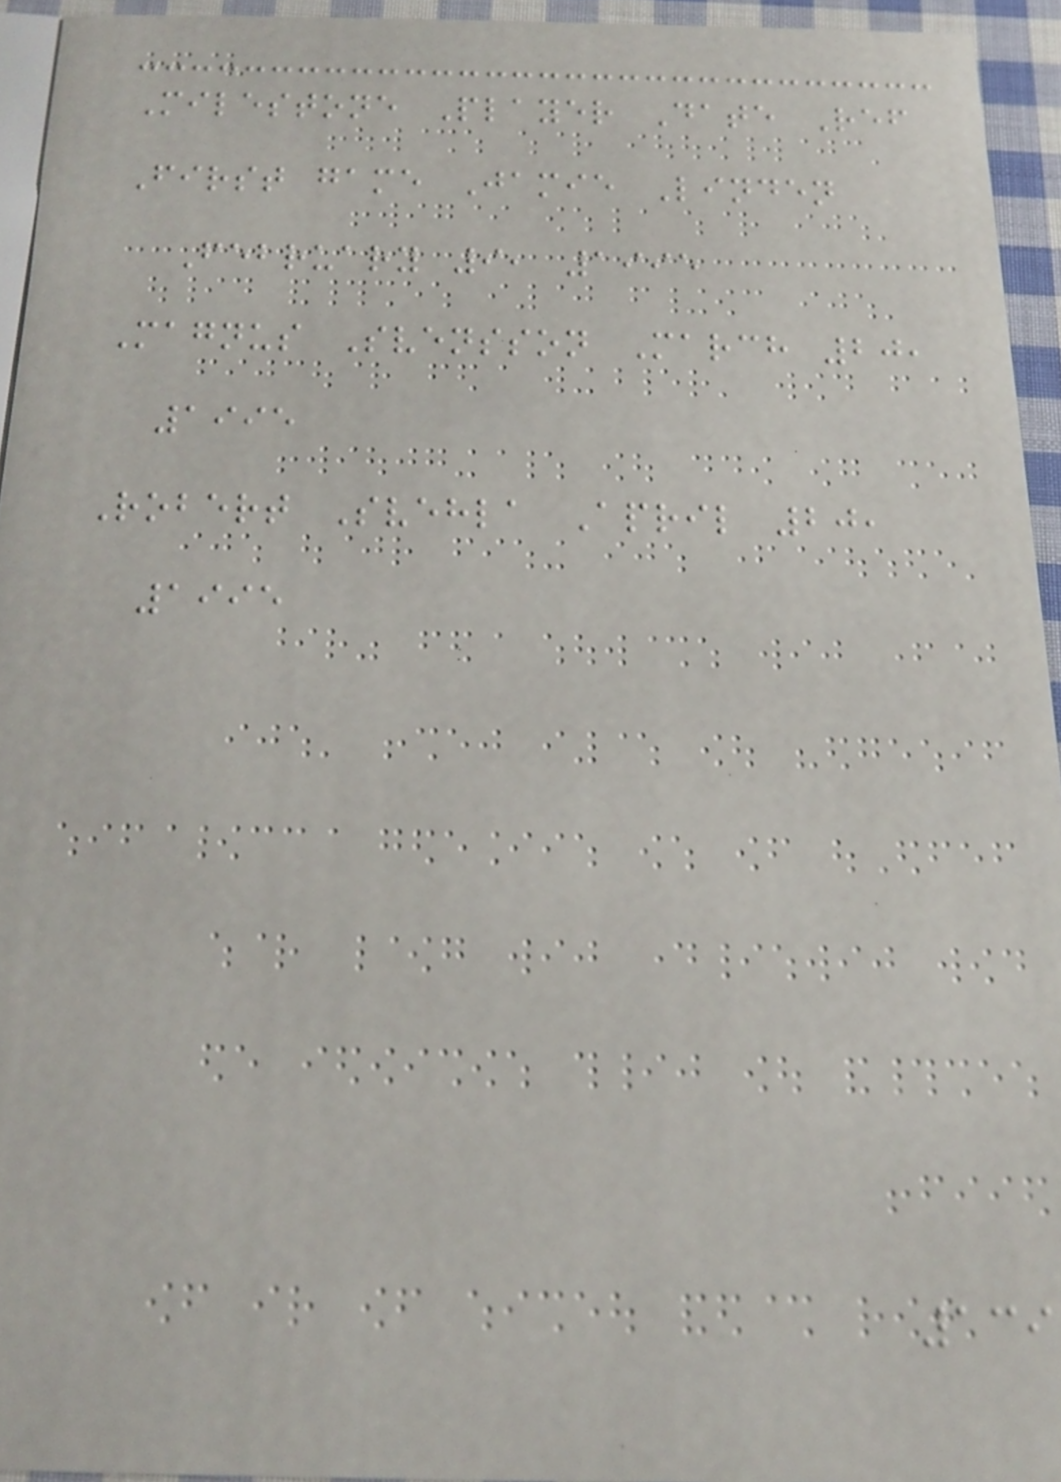Milestone Player Date Ref
First game Jamie Linden
February 9, 1995
Magnus Svensson March 20,
1995
Robert Svehla April 20,
1995
139
